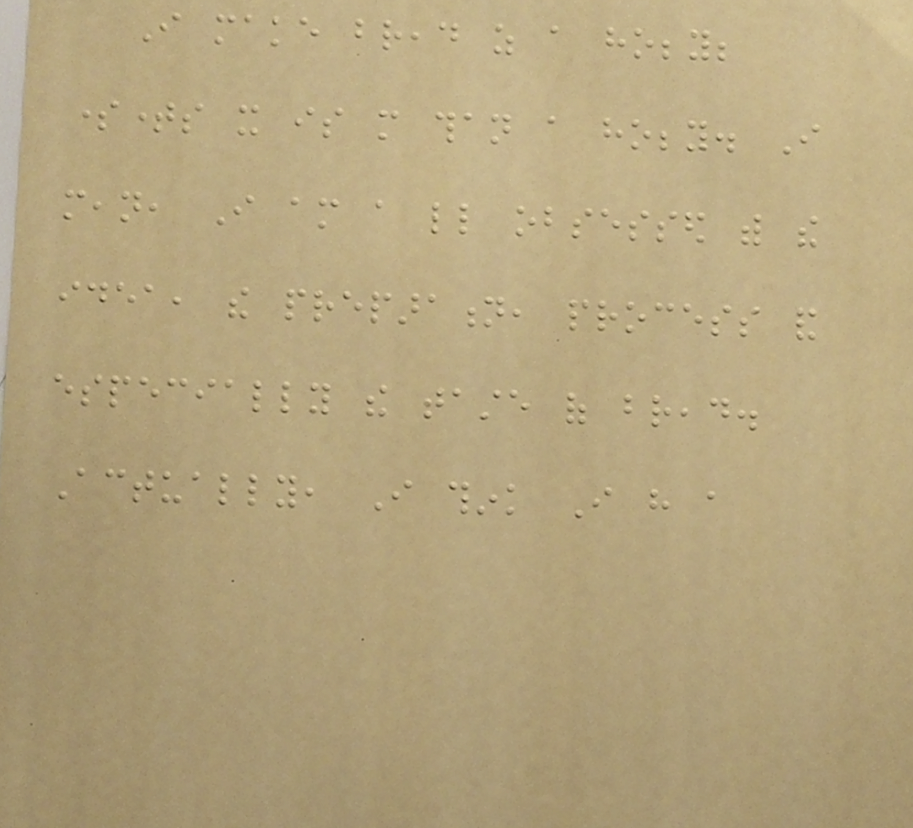I make bread as a hobby;
sometimes it is more than a hobby. I
mean, I am a little obsessed with the
idea, the preparation, process and
especially the taste of bread.
Actually, I think I have a
